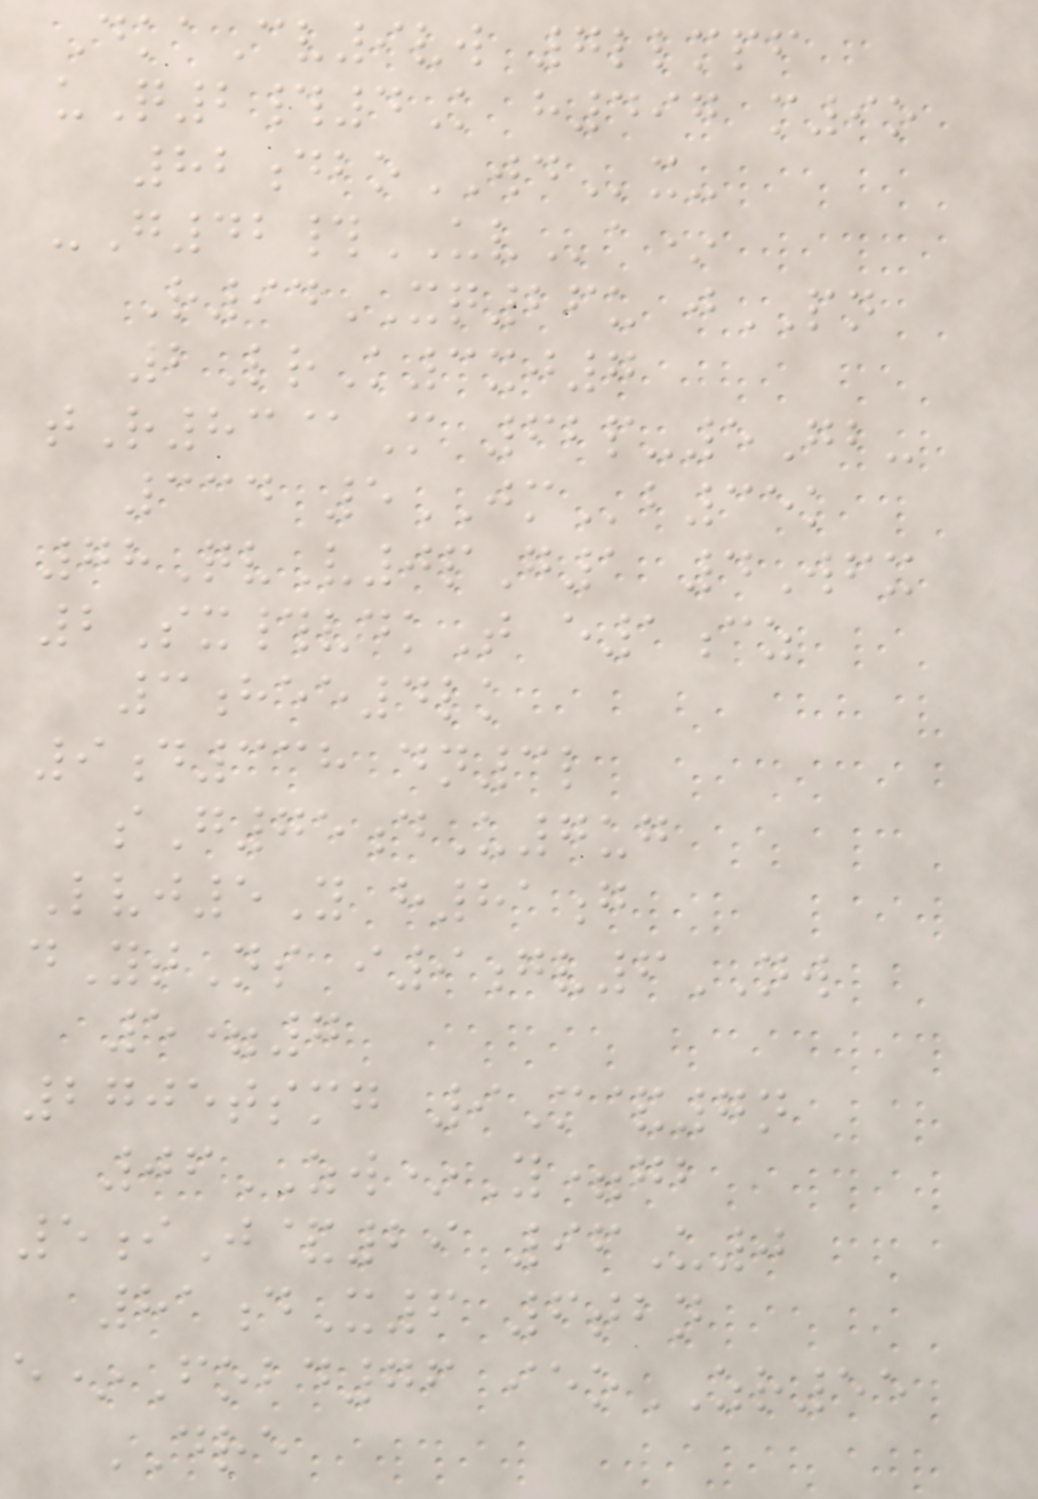DkaCv9vw 7llmpf
uQ2#4K h497 m9o
82dboWDx-
-G42#UVa*
R94XQ26u jPN
2LrK3xj7
tR83@M 62p-5Gb-
334 5JMb35k
78QvV0pG1 4Wfx
2Sx#vdkT e1cz
3hee4lk
9d338 dn3l
sG75dU7ug
Lvj5Y h81g
dYtNs i9gv6NW
5=7
2705tsmg 9M&7n
06ZW*Y=gb
5iJ&29 96U0
81dX6 6tbn
e*Fobd76 ieoZR55
DRE
